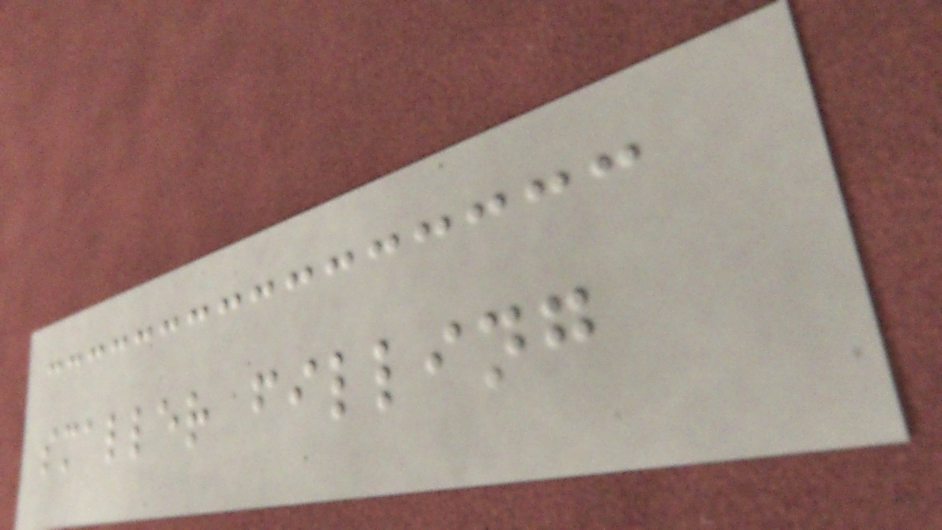smaller filling
